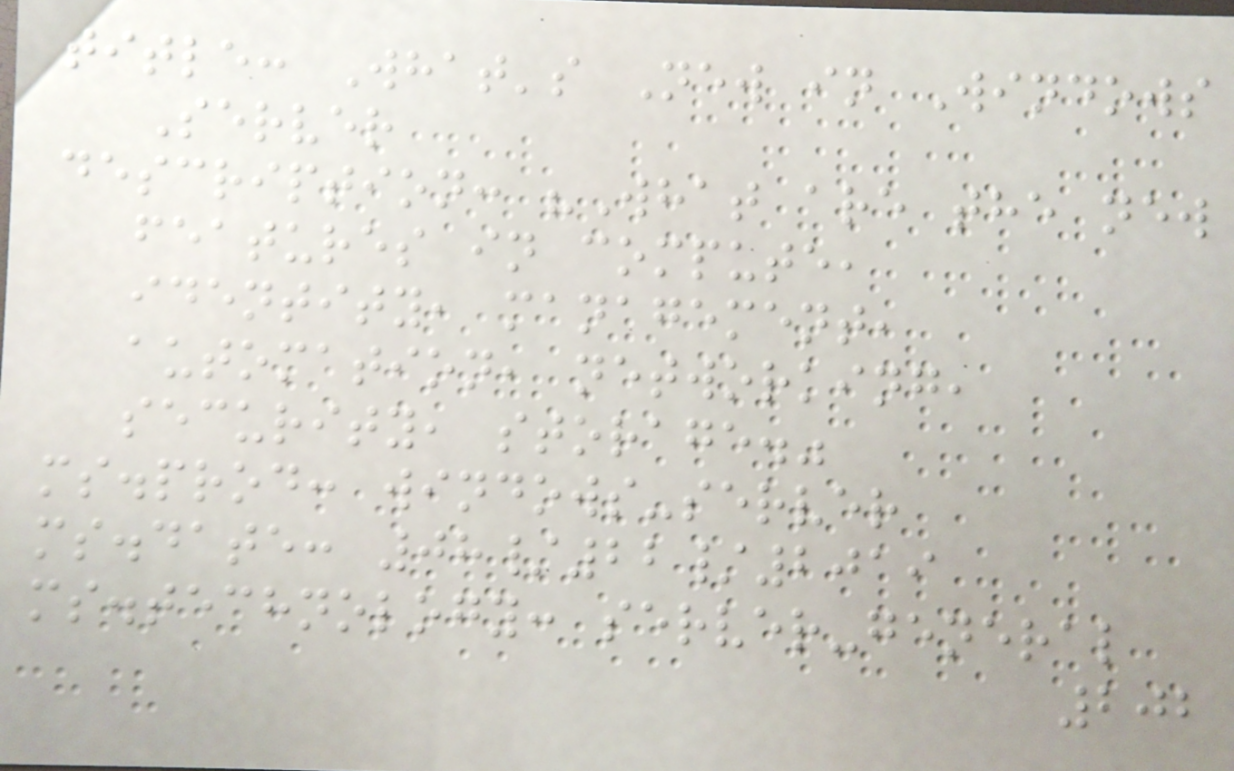title: What's New in Windows
Server
description: "What are the new
features in compute,
identity, management,
automation, networking,
security, storage."
ms.prod: windows-server
ms.date: 08/22/2019
ms.technology: server-general
202
